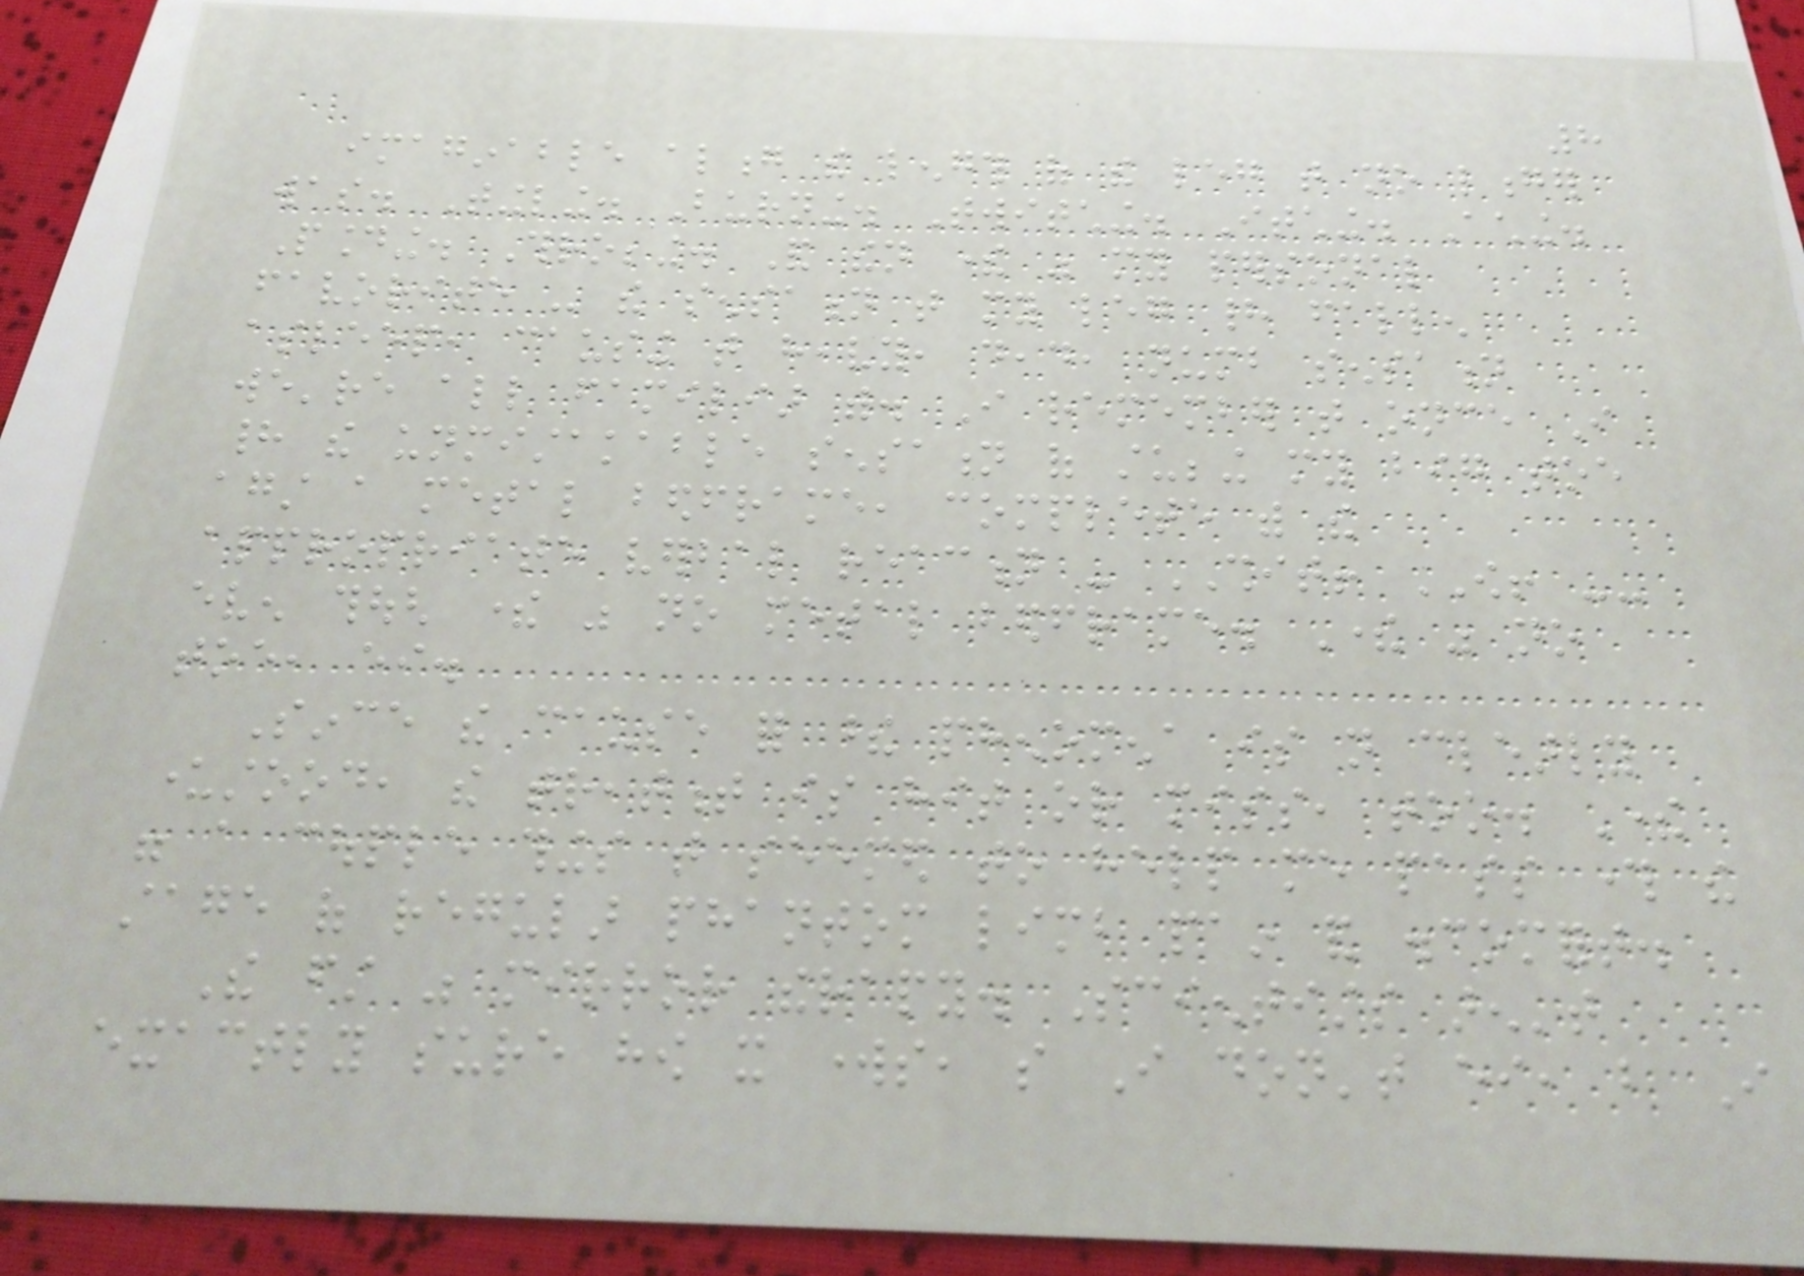8
imaginable along the length of the leg that no longer
was. Tingling. Burning. Twitching. Itching. Aching.
Pounding. Throbbing. And then there was my personal
favorite - the sensation that my leg had fallen
asleep, causing that heavy, dead, numb sensation
we're all familiar with. I remember that once I
had the unmistakable sensation of stubbing my big toe
against a metal bedframe, complete with the
appropriate verbal reaction - SHIT! OW! --
even though there was no metal bedframe. There was no
toe, either.
Since the cause for these phenomena is not clearly
understood, the treatment is hit or miss, too. There
were a couple things that seemed to help me pass through the
stage of regular phantom limb pain and discomfort.
The first was mirror therapy. Scientists aren't
exactly sure how it works, so I don't either, but I
